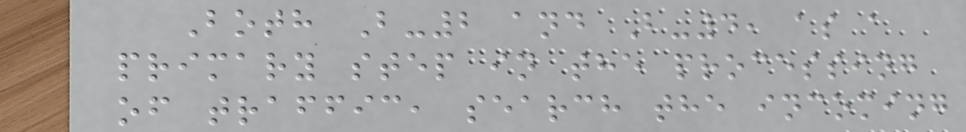Both B-2 and B-4, as a
primary step in the processing
of traffic, search the incoming
